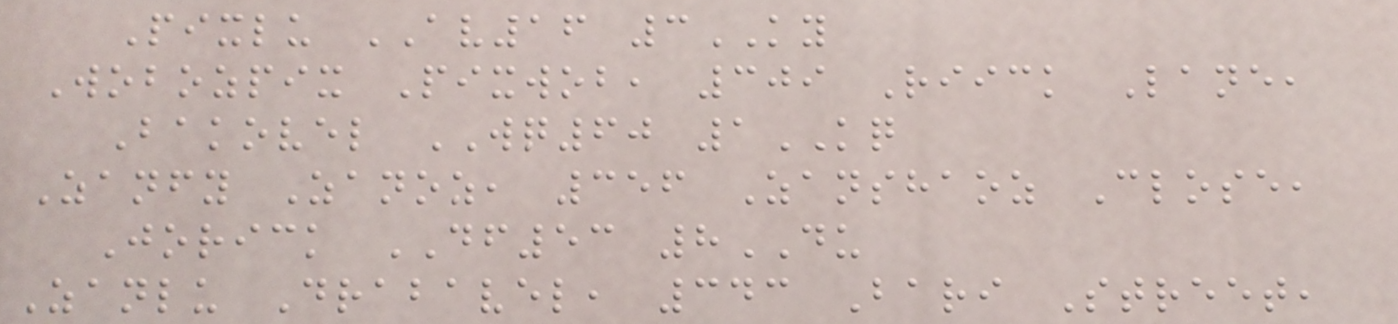Pixlu AV16 3KY
Wobozpix Pixwob, 309 Riick Lane,
Bakovel WQ60 1KQ
Zanfy Zanoz, 356 Zanshaoz Close,
Jorick DF53 8DU
Zanlu Drabavel, 343 Bari Street,
